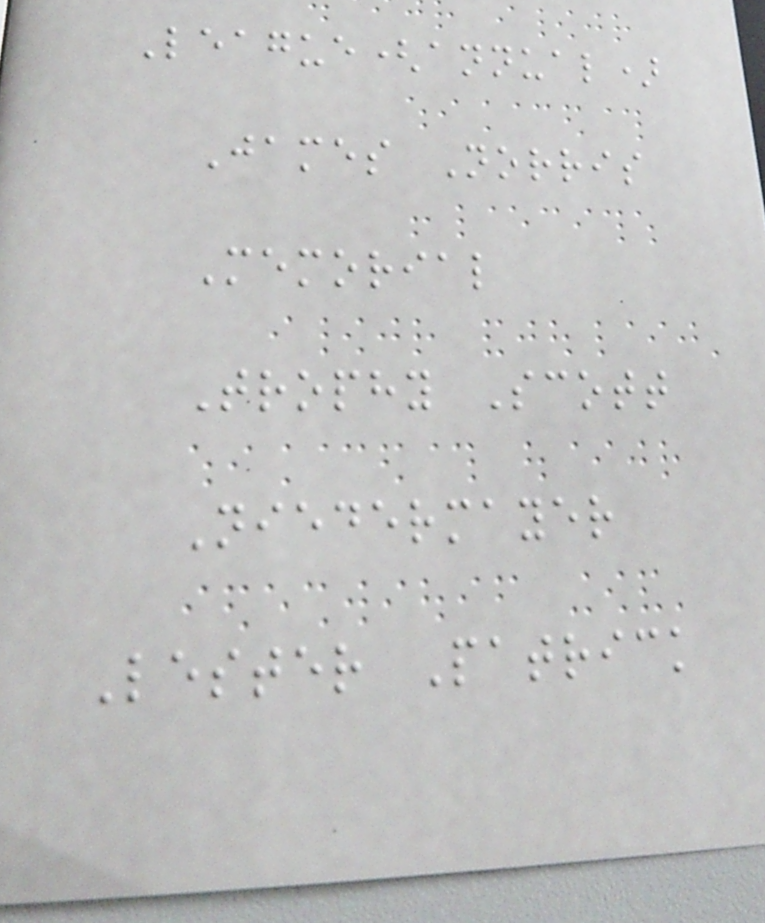League(annual)
James Norris
Memorial
Trophy Scott
Niedermayer
Lester Patrick
